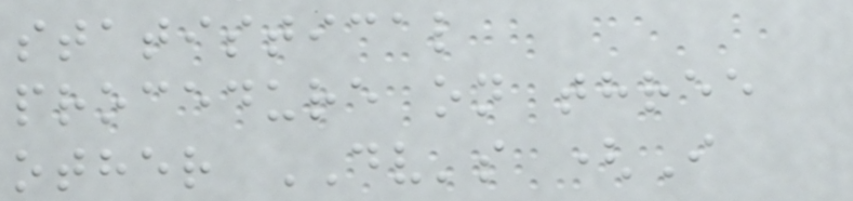statistical
procedure on three
other DV's (I
